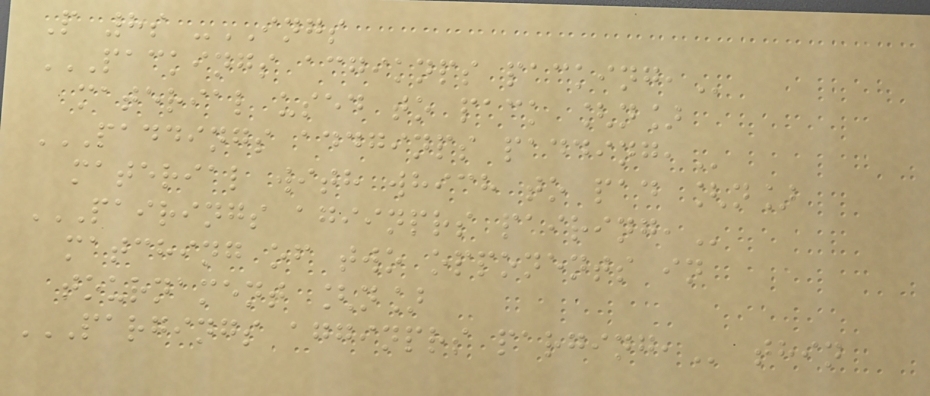P 8s -INGS
PACKINGS ACGIKNPS PACKING,
material used to pack [n]
PADDINGS ADDGINPS PADDING,
material with which to pad [n]
PAIRINGS AGIINPRS PAIRING,
matching of two opponents in
tournament [n]
PARGINGS AGGINPRS PARGING, thin
